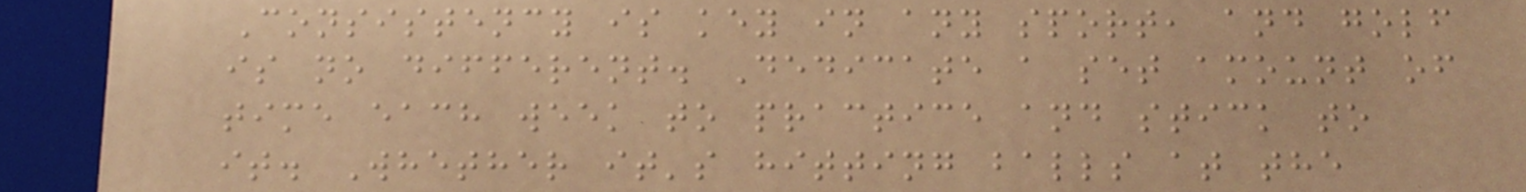Consistency is key in any sport, and golf
is no different. Dedicate a set amount of
time each week to practice and stick to
it. Whether it's hitting balls at the
